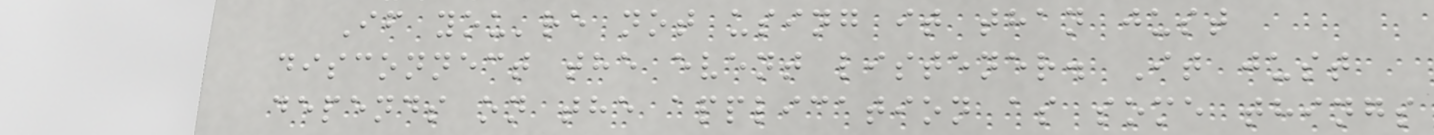If you're not using it than just
disconnect the event listener. It just
depends on the application as some things
